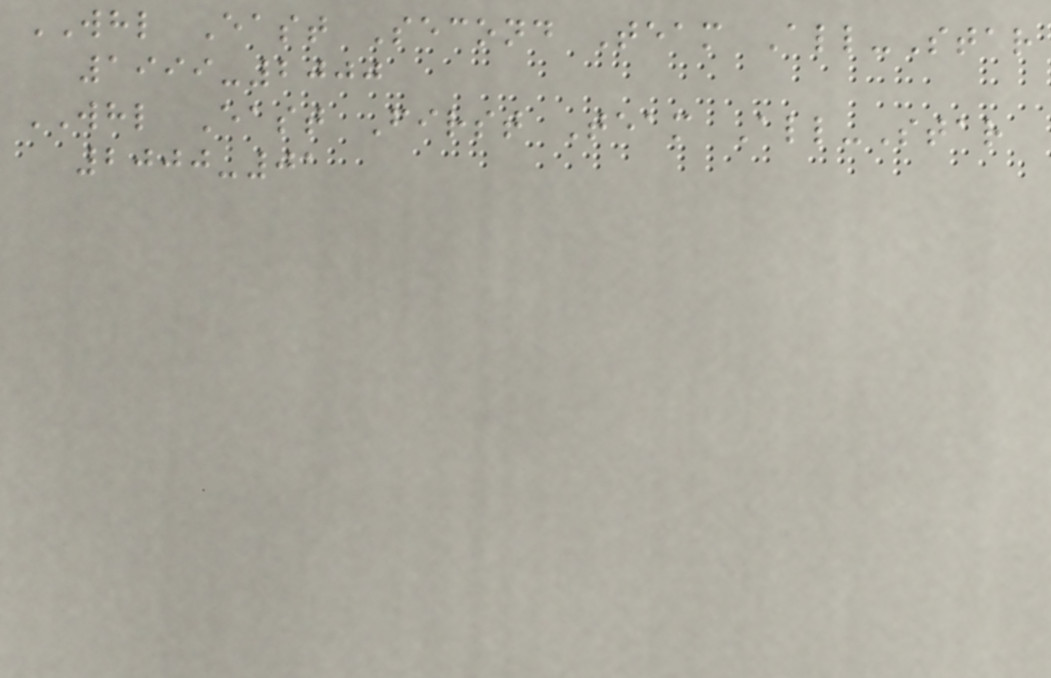WHL East Second Team All-Star
1999-2000
WHL East First Team All-Star
2000-01
